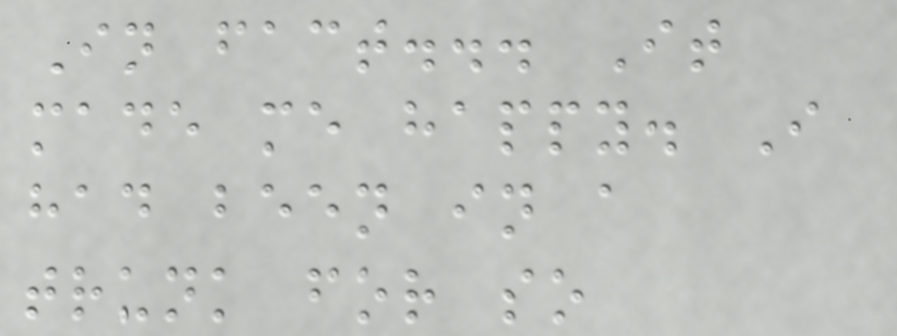In fact... It
made me happy. I
had been in a
trunk for so
